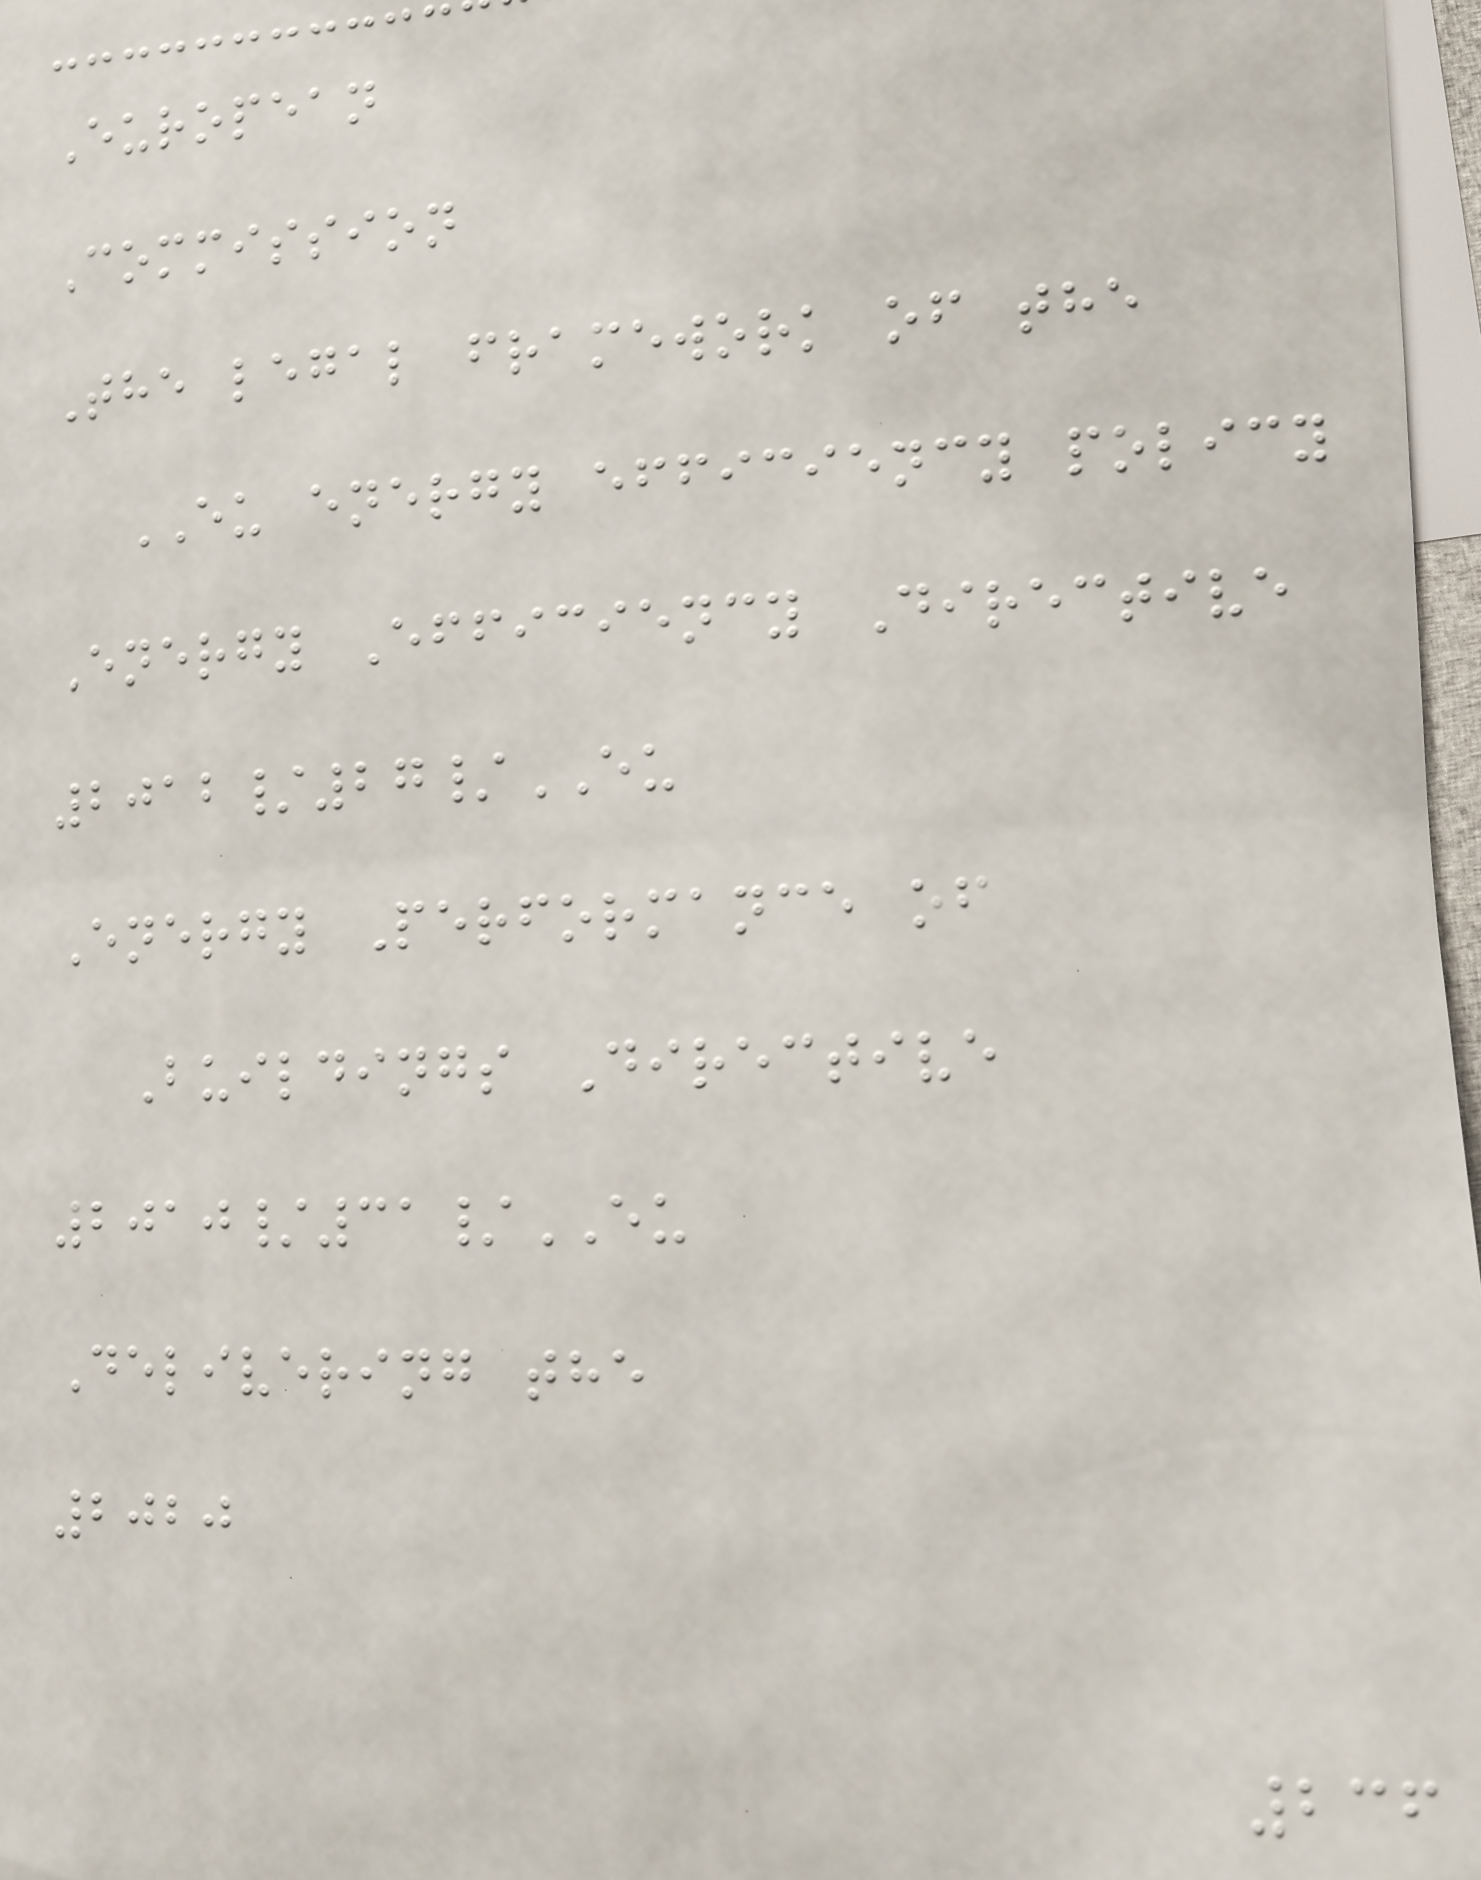European
Commission
The legal framework of the
EU energy efficiency policy
Energy Efficiency Directive
2012/27/EU
Energy Performance of
Buildings Directive
2010/31/EU
Delivering the
2020
236
